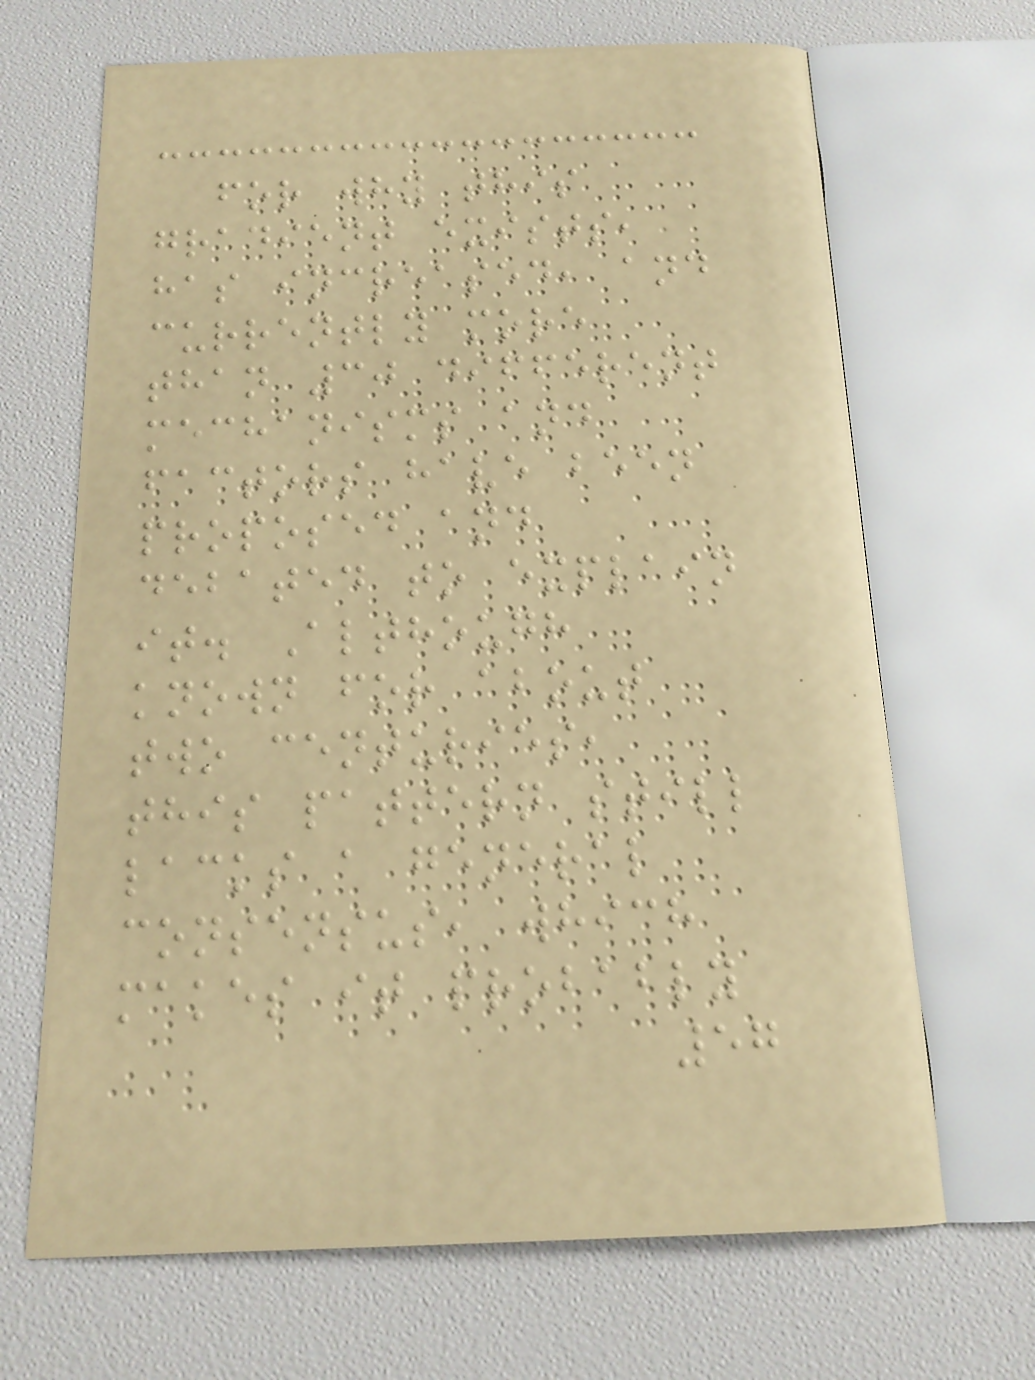for why this
gradient exists,
has increased, and
currently more
than 30 different
mechanisms and
factors have been
proposed and
debated to explain
it. Although
known for about
two centuries,
this pattern still
lacks a general
consensus, which
makes it probably
57
